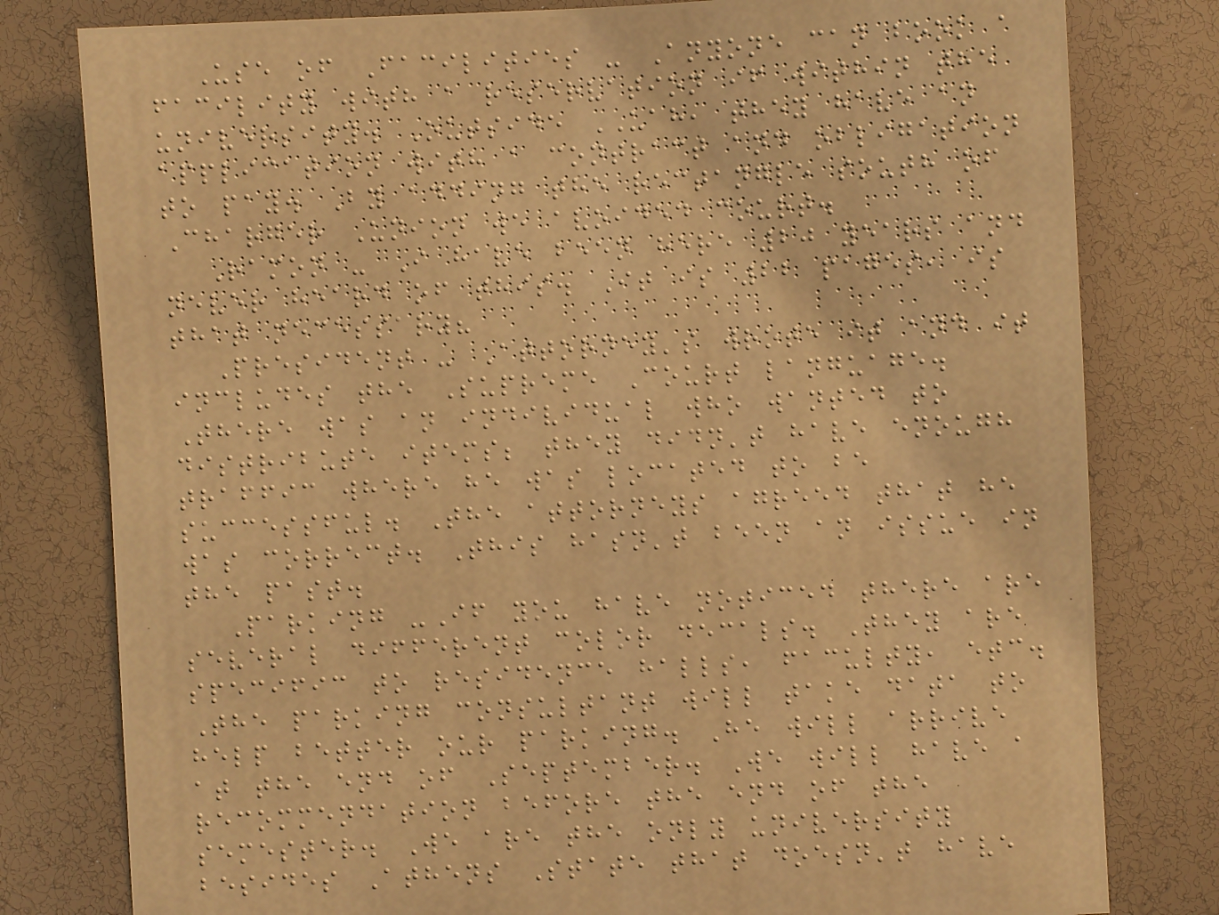Use of Facilities - Anyone can book a
facility with a reservation if within the
university. Outside UAH, they have an
application with a contract and obligation
to pay. By adding the rectangle south of
Charger Union we avoided court.
Ramon - I have been here 20 years and
never heard of this. It is 22 pages, is
that necessary?
President - Attorney's wrote it and it
includes the Supreme Court language.
There was an individual who wanted to
distribute items; they didn't have enough
traffic where he was located to be
successful. The attorneys agreed that he
was correct. This hasn't been an issue in
the past.
Parking -If you have noticed there are
several different color decals. They are
specific to residence halls, faculty, etc.
The parking consultant will take data to
help better our parking. He will arrive
at the end of September. We will have a
recommendation before the end of the
semester. We are the only university
besides Athens State that doesn't have
